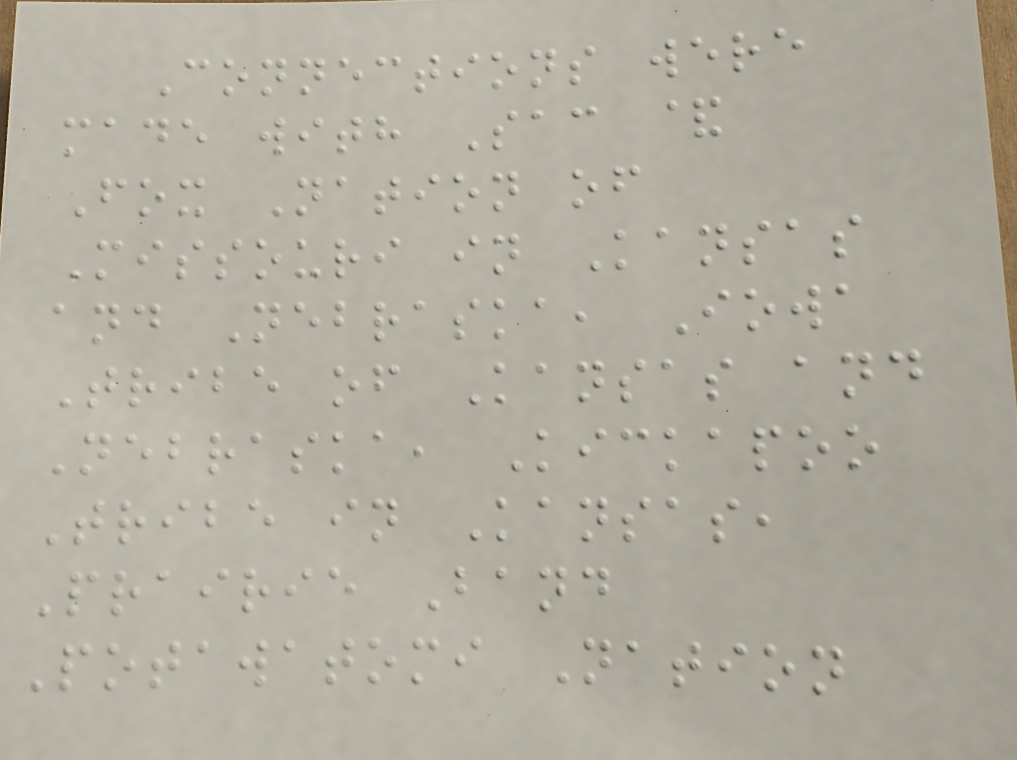Connections were
made with Sac &
Fox Nation of
Missouri in Kansas
and Nebraska, Iowa
Tribe of Kansas and
Nebraska, Kickapoo
Tribe in Kansas,
Prairie Band
Potawatomi Nation
